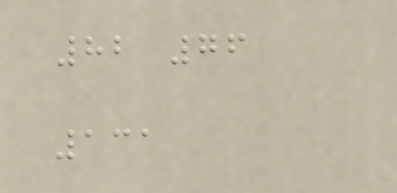82 76
131
